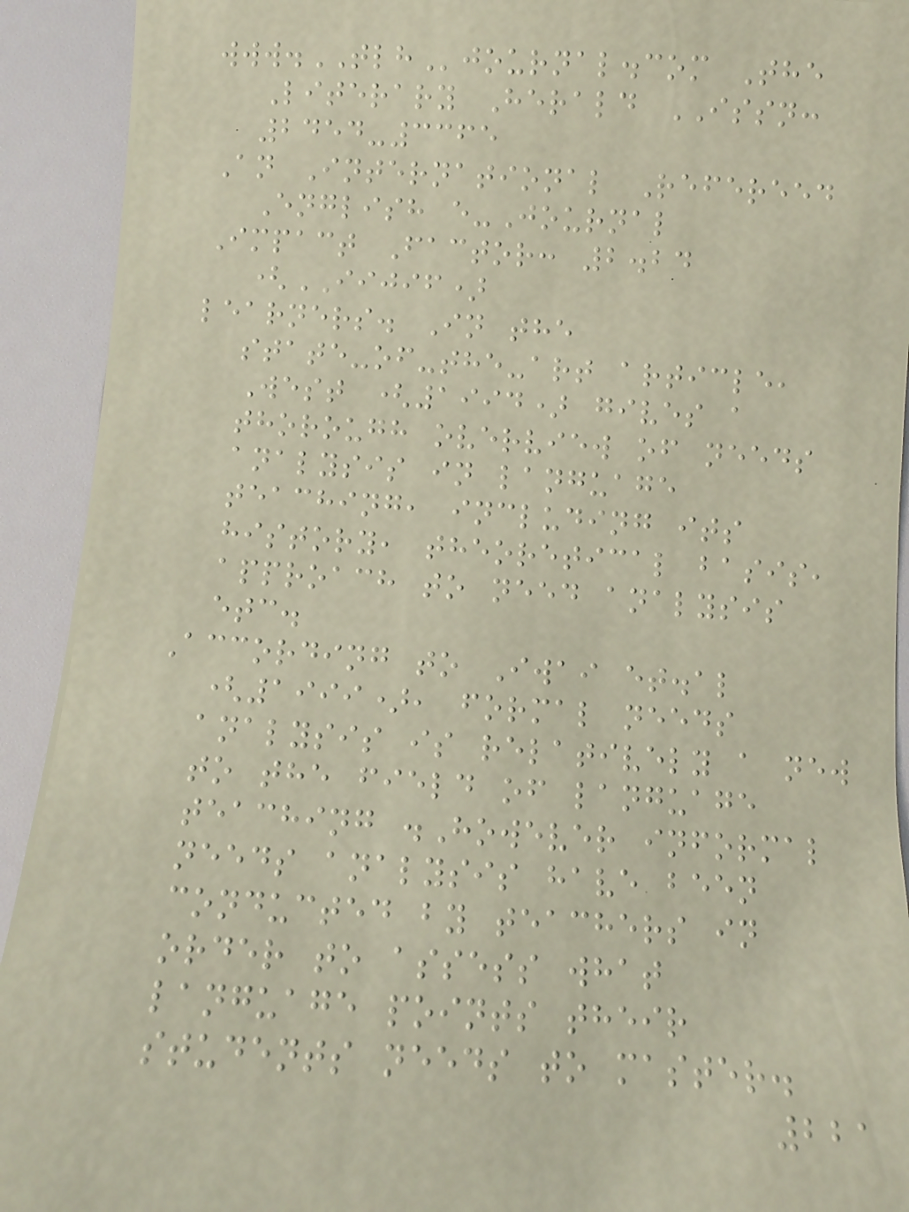www.TLHjournal.com The
Literary Herald ISSN:
2454-3365
An International Refereed
English e-Journal
Impact Factor: 2.24
(IIJIF)
learners. In the
state-of-the-art article,
West (1994) gives a
thorough overview of needs
analysis in language
teaching, including its
history, theoretical basis,
approach to need analysis
etc.
According to Iwai et.al
(1999), formal needs
analysis is relatively a new
to the field of language
teaching .However informal
needs analysis have been
conducted by teachers in
order to assess what
language points their
students needs to master.
221
